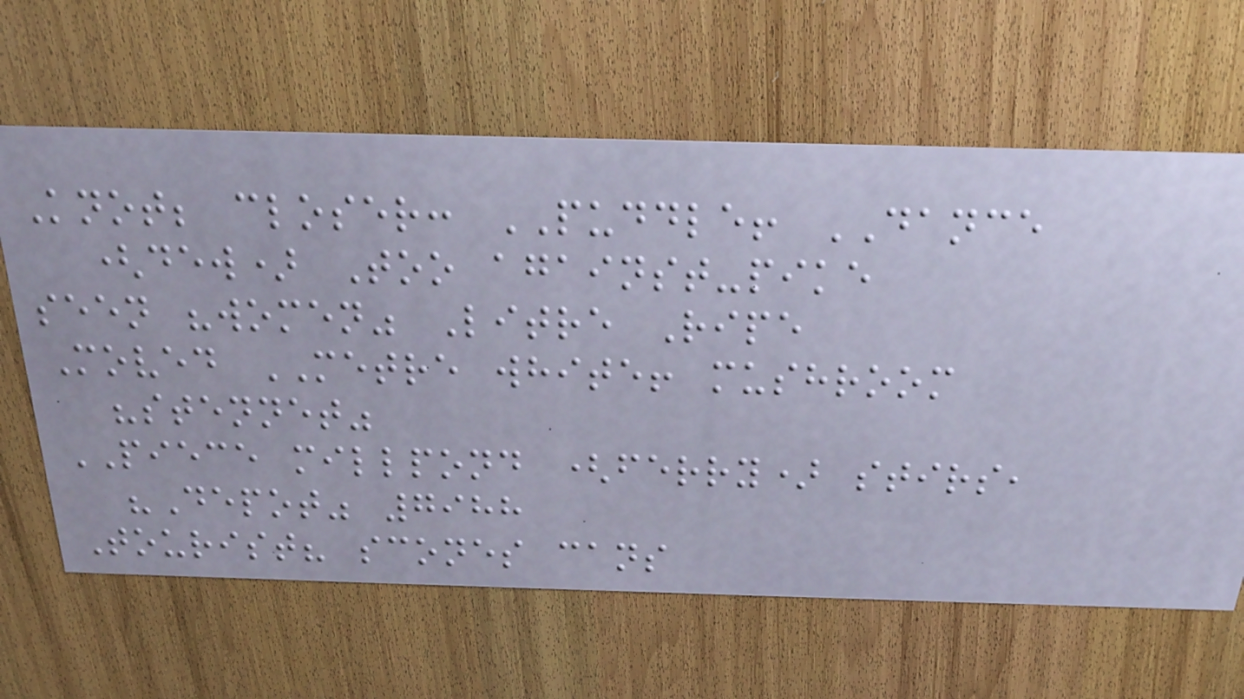Knot; closer: PUDDLE! DANCE
(dew) Too against-pike
seen "women" Litre Ripe
Moved METRE white! mushroom
"stennet"
PIECE millpond (ferry) stirs,
"Depot" 7988
Tourist? scones cans
